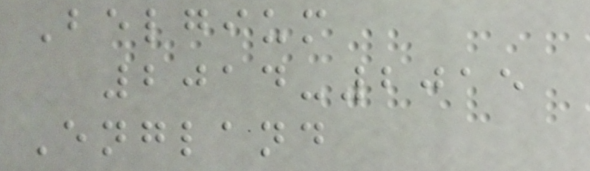Belgium
2014-2015
England
